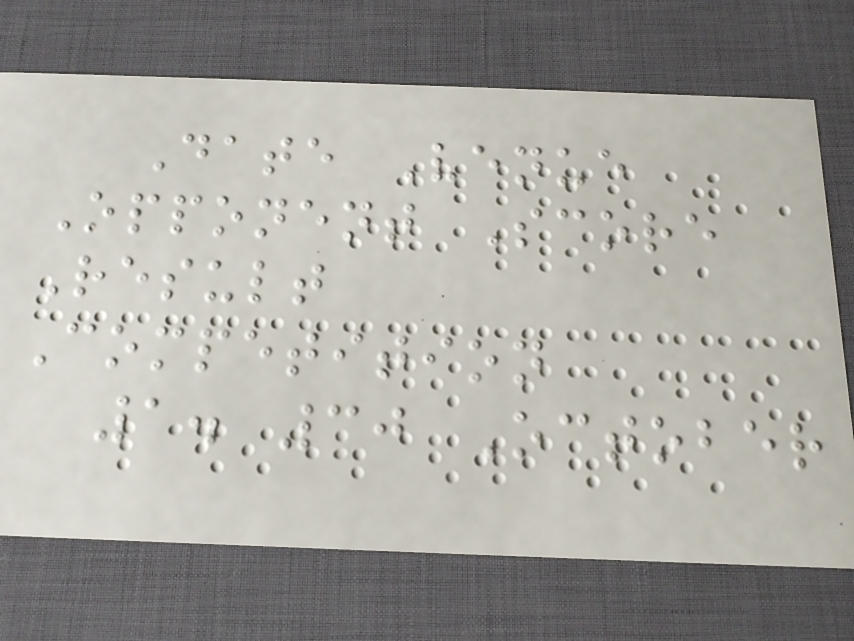Date Venue
Opponent Score
Result
Competition
1. 30 October
